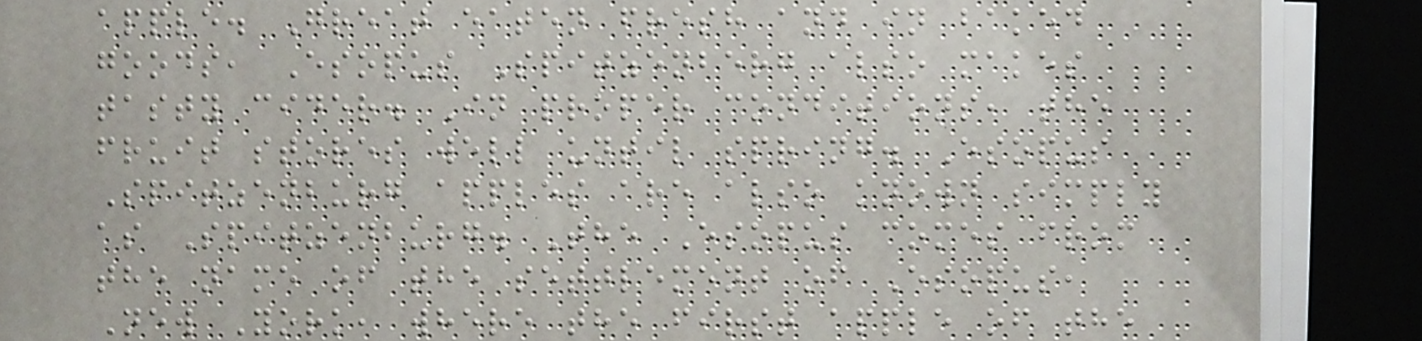apple. Great eaten fresh and in baked
goods, Esopus Spitzenberg also makes
tasty cider. In proper conditions, the
fruit stores well until spring. Esopus
Spitzenburg apples are also known simply
as Spitzenburg. The Esopus comes from
the name of the settlement of Esopus,
New York, where the first apple of the
